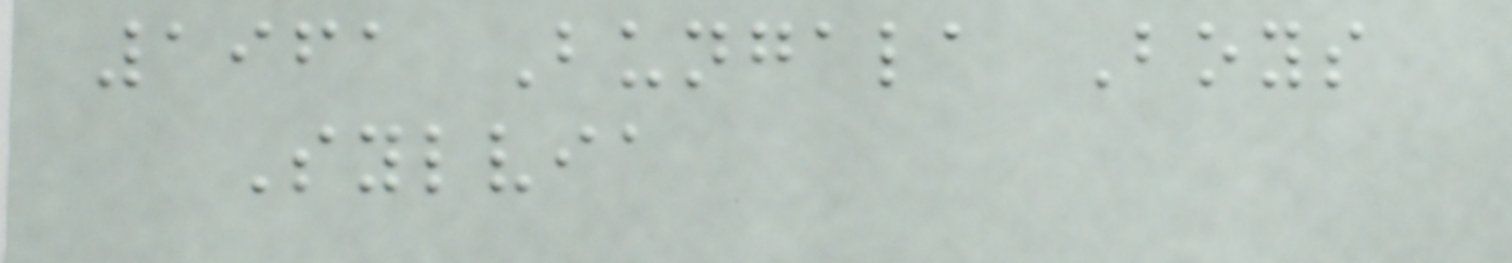1961 Bungala Boys
Sylvia
